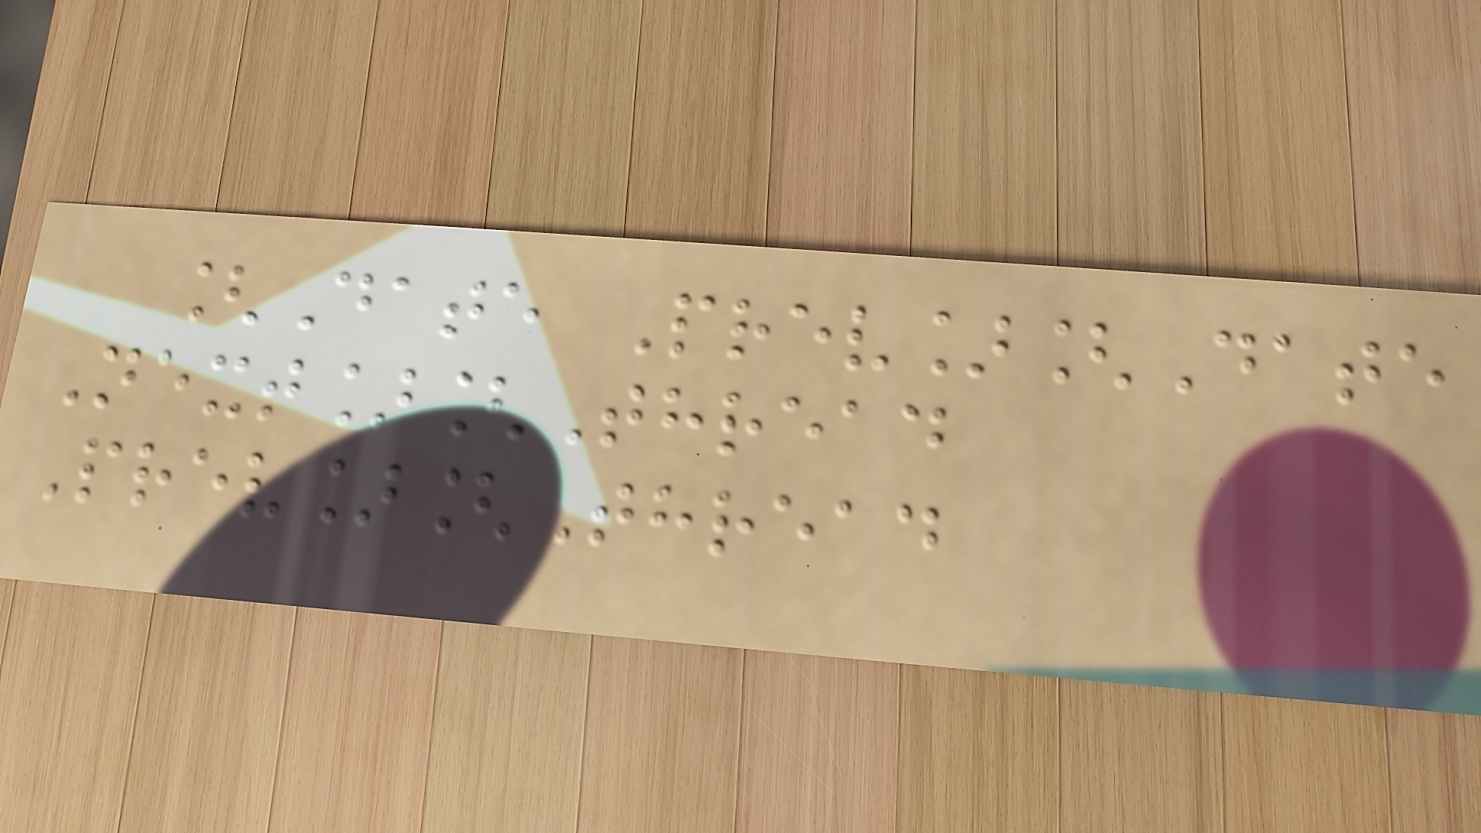[Date Prev][Date
Next][Thread
Prev][Thread
